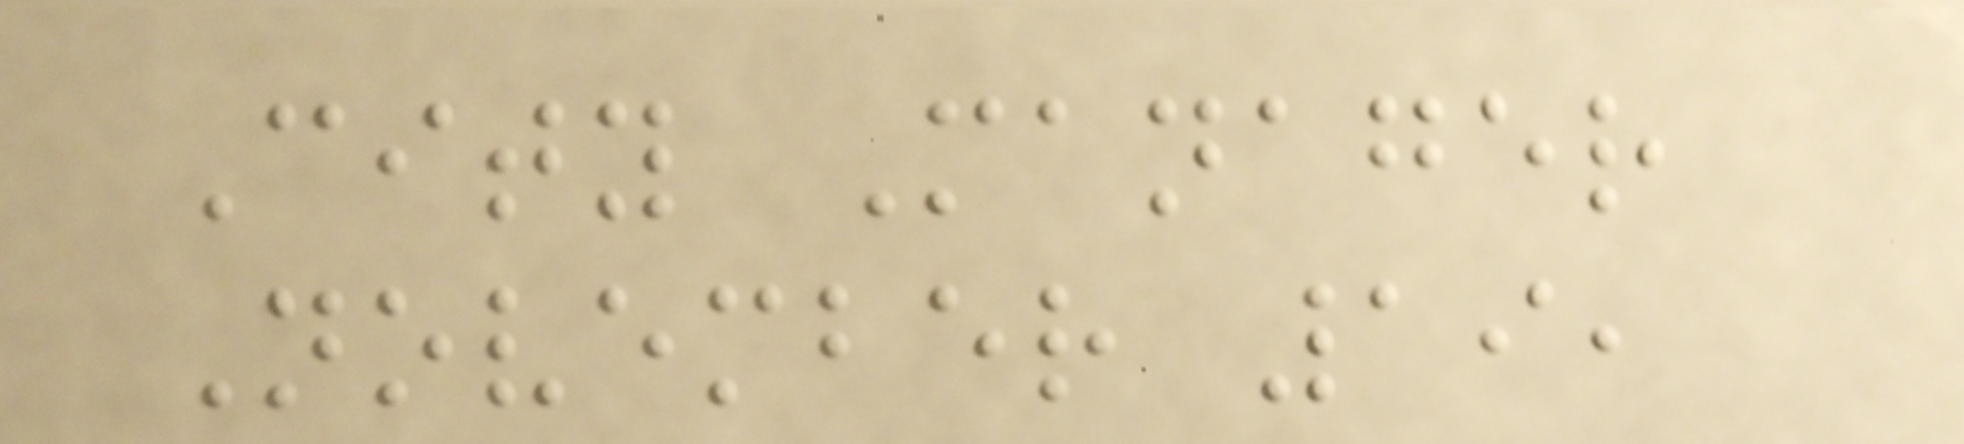City Manager
November 19,
